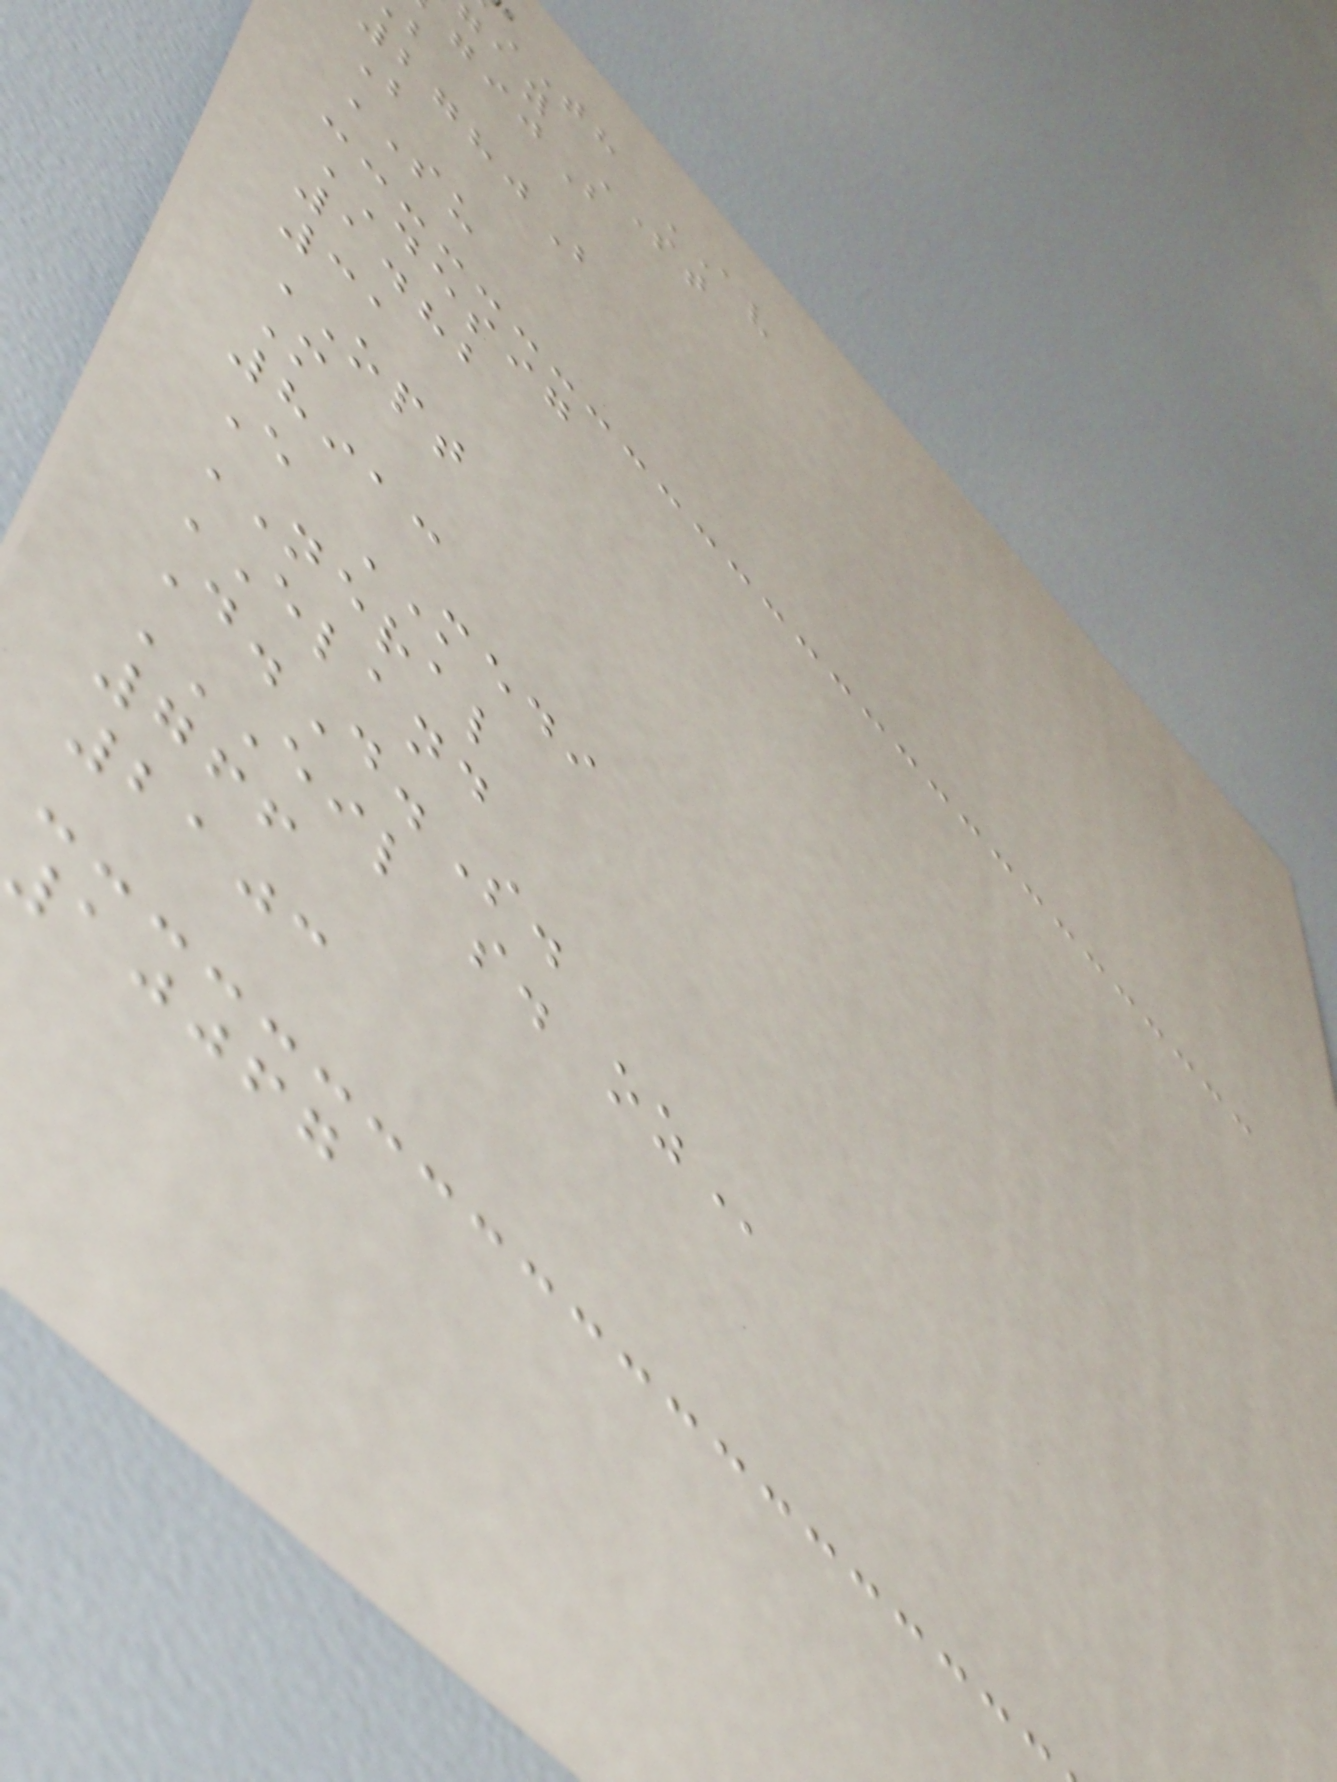TH AV
gay ST
2780B
B
SU
DESIG
1482
31
OPT
M
8913
E MEDI
NERAL
ELAND
D.D.S.
EIL S. OZ
766
2103
10067
